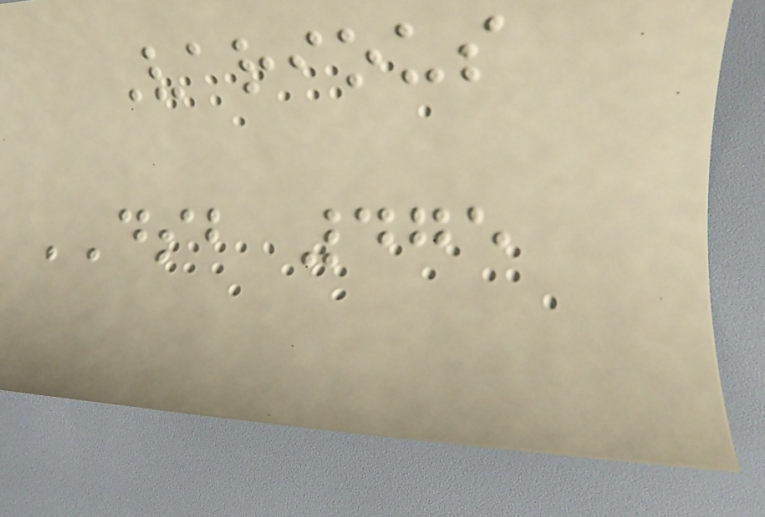Various
DSB 475
